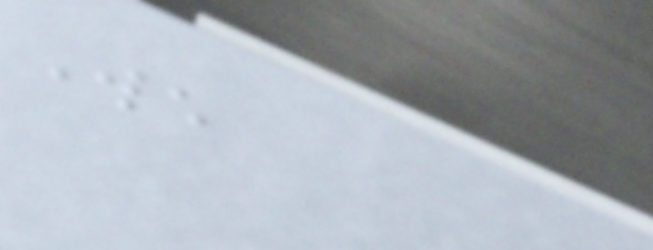We
